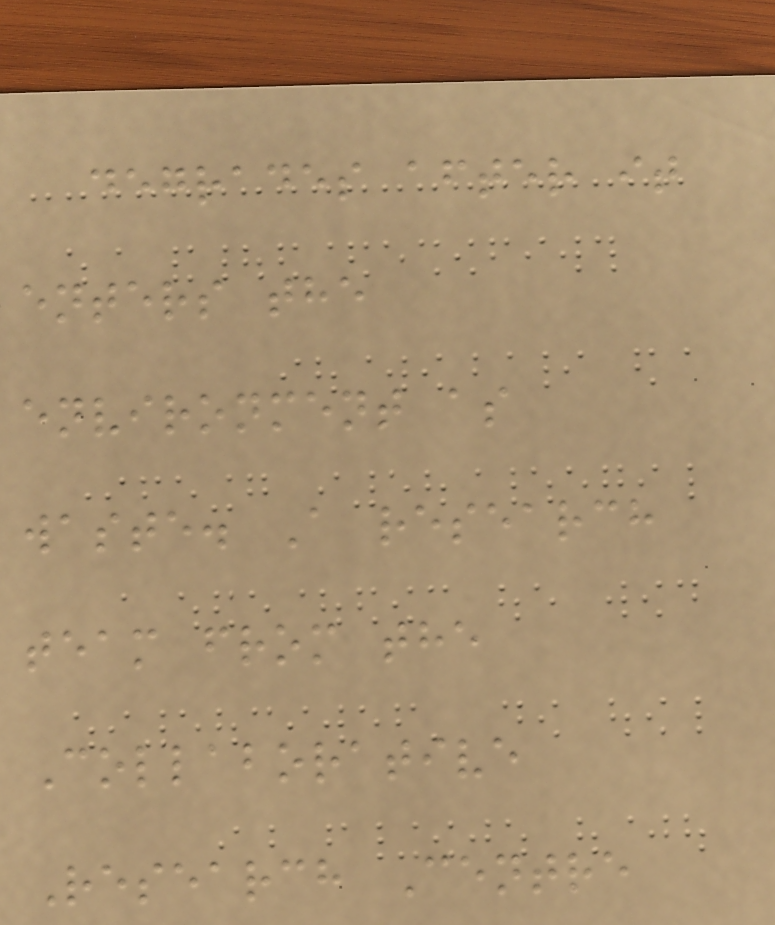degrades after it
enters the
environment as
waste. A research
team from the
Collaborative
Research Centre
